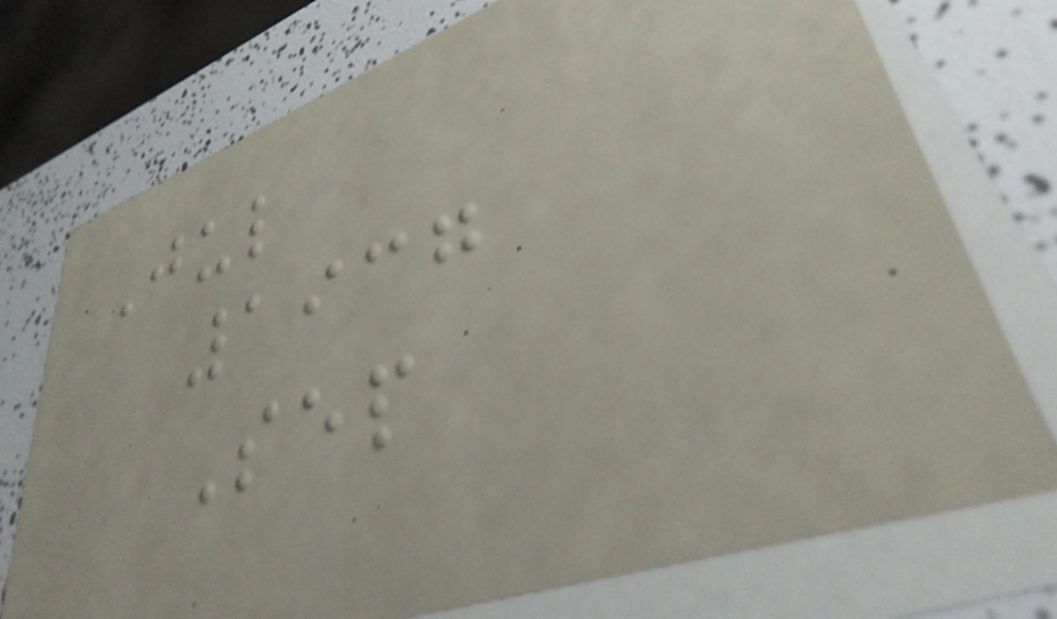Jul
1937
Sep
